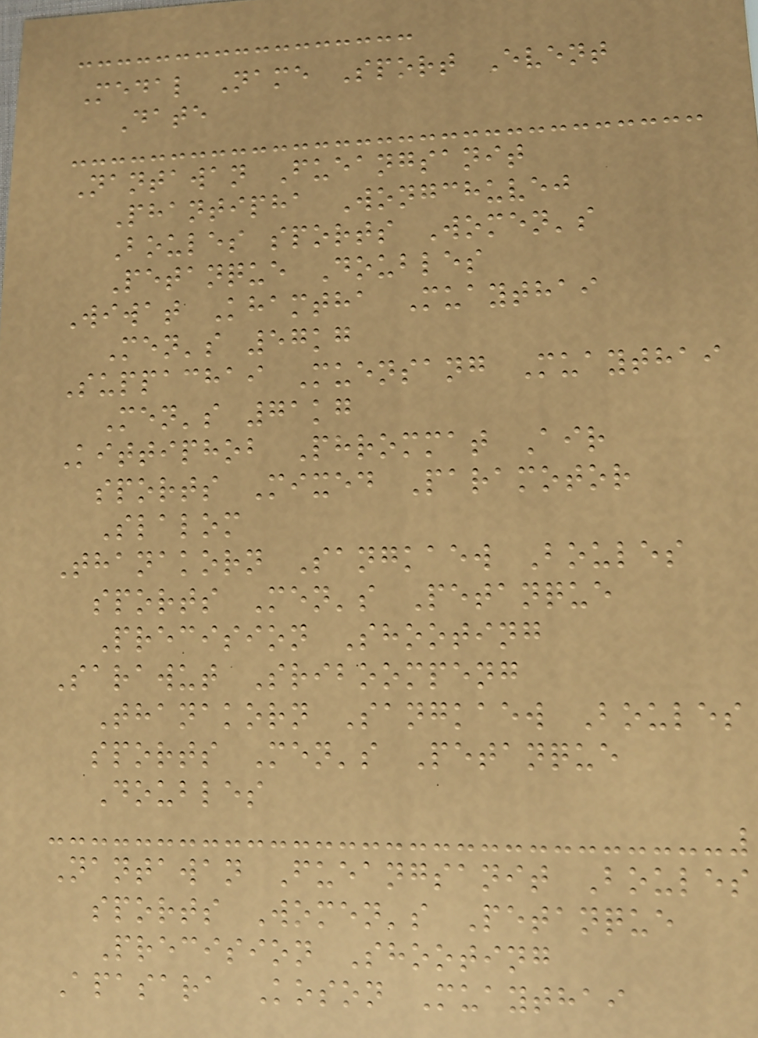Medal Name Sport Event
Date
Nantawan Fueangsanit
Phantipha Wongchuvej
Boules sports Women's
Petanque Doubles
Wiwat Khamtha Muaythai
Men's 57kg
Suppachai Muensang Muaythai
Men's 71kg
Kittiphob Phrommat Air
sports Mixed Paramotor
Slalom
Thanakorn Sangkaew Boules
sports Men's Petanque
Precision Shooting
Sarawut Sriboompeng
Thanakorn Sangkaew Boules
sports Men's Petanque
Doubles
Nantawan Fueangsanit Boules
sports Women's Petanque
Precision Shooting
Apasara Koson Muaythai
